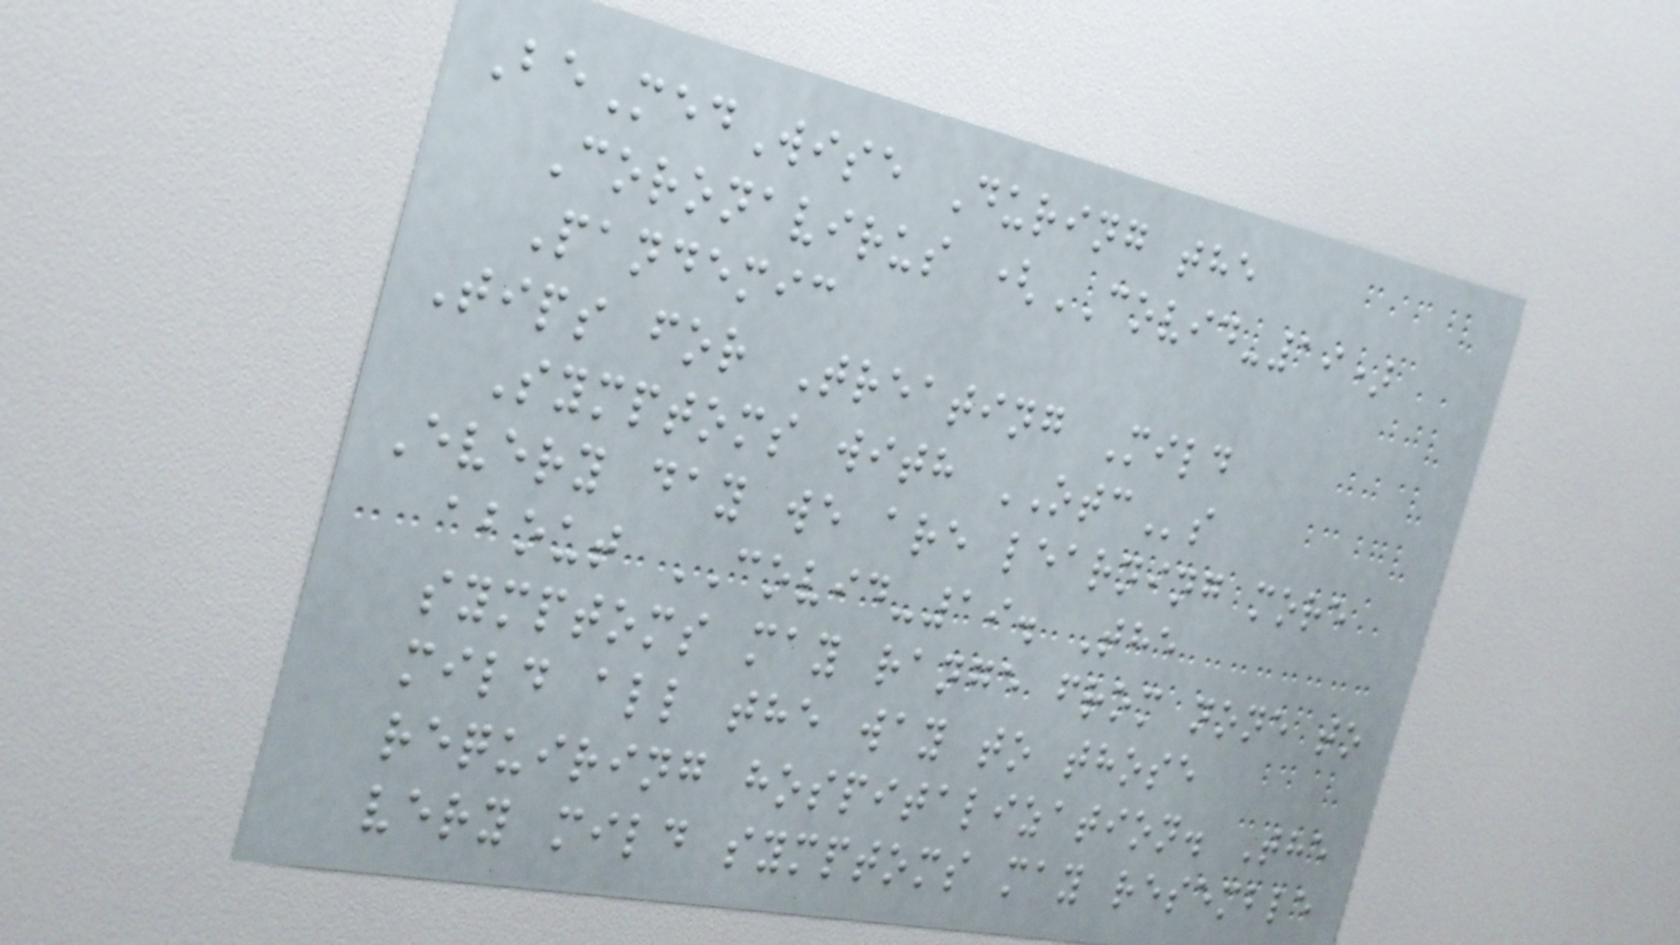BeMedWise During the
Coronavirus (COVID-19)
Pandemic
Tips for Treating Mild
Symptoms with OTCs
Every day we are learning more
about COVID-19. The
symptoms may range from none to
mild all the way to those
requiring hospitalization. The
very mild symptoms may resemble
